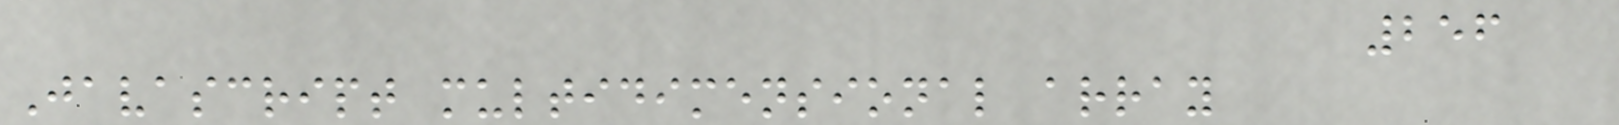256
Javascript multidimensional array
